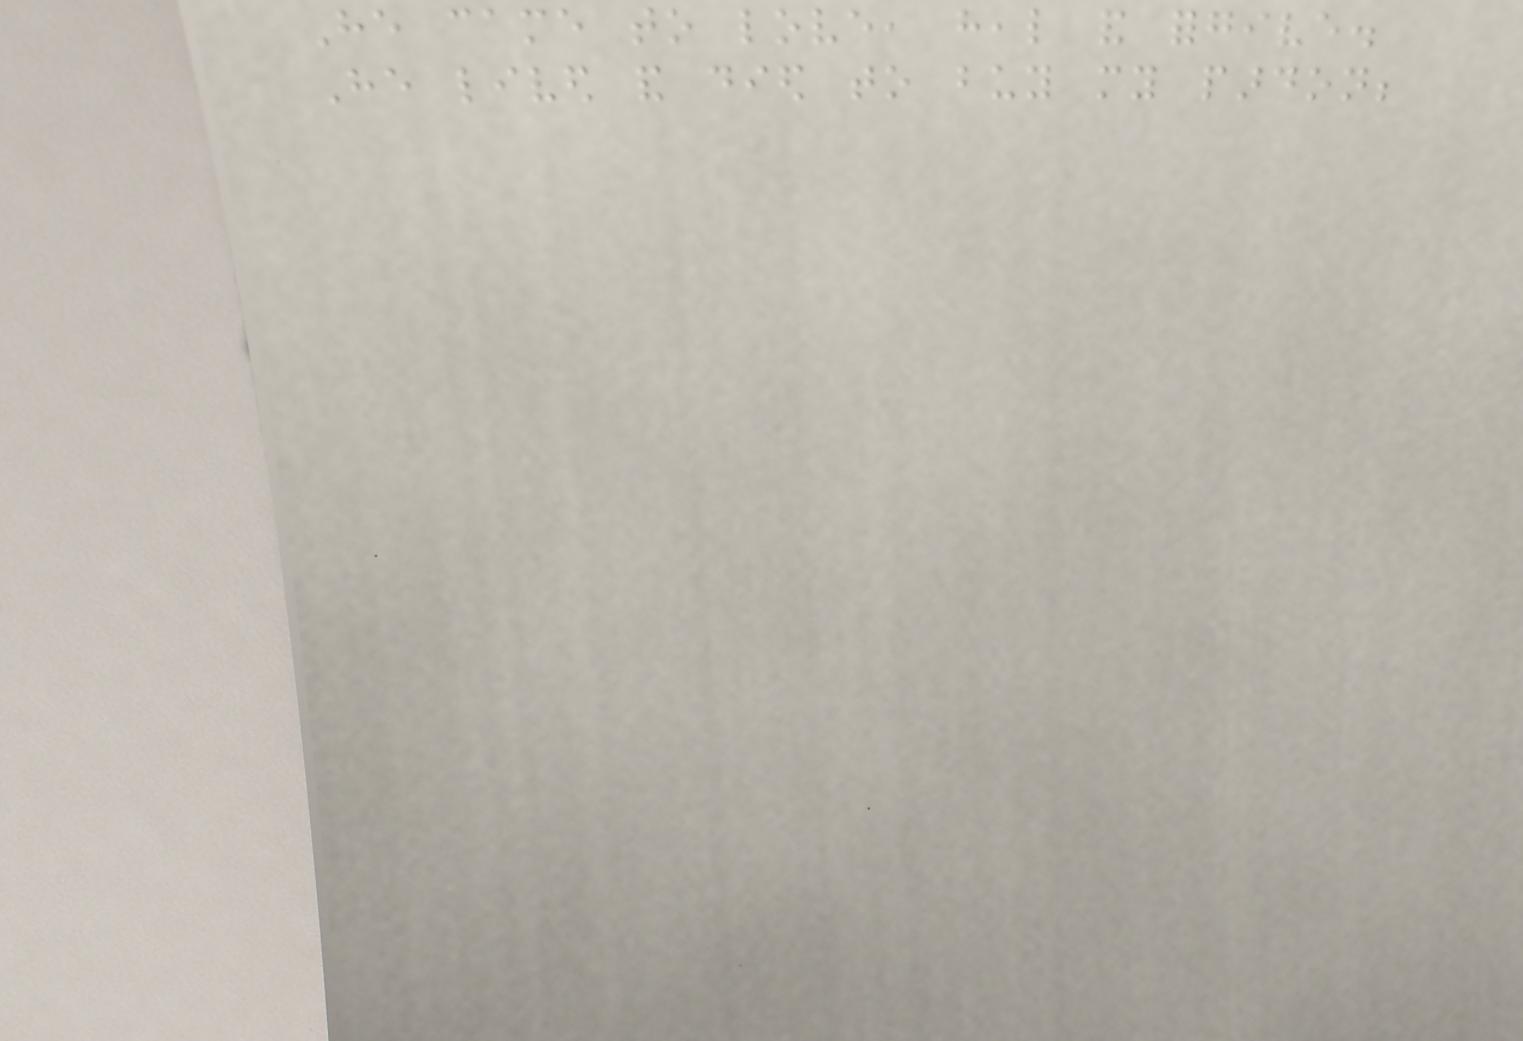He came to love, heal and forgive.
He lived and died to buy my pardon;
